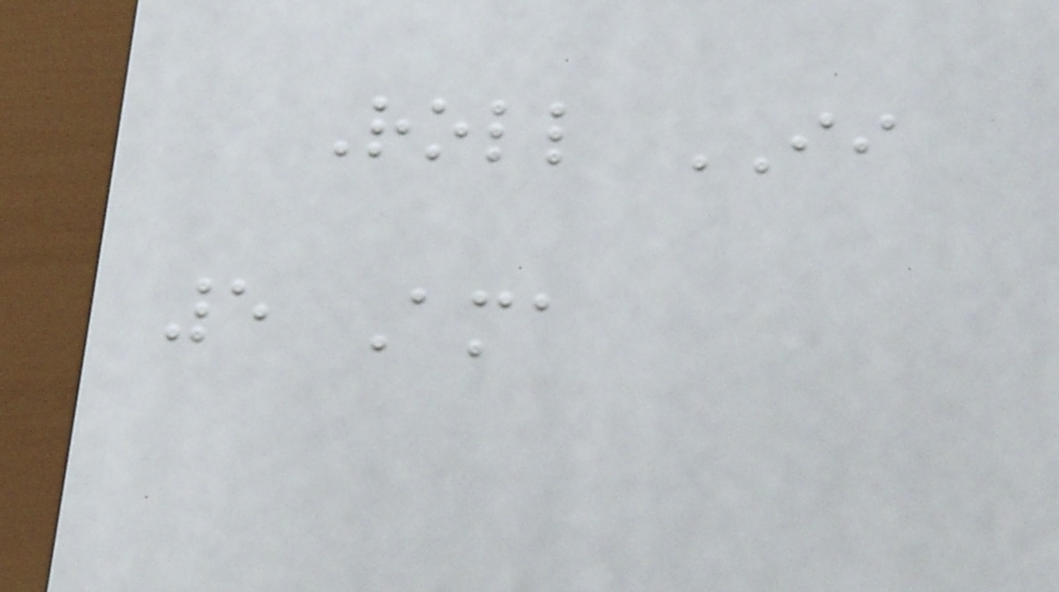Roll II
5 Ama
